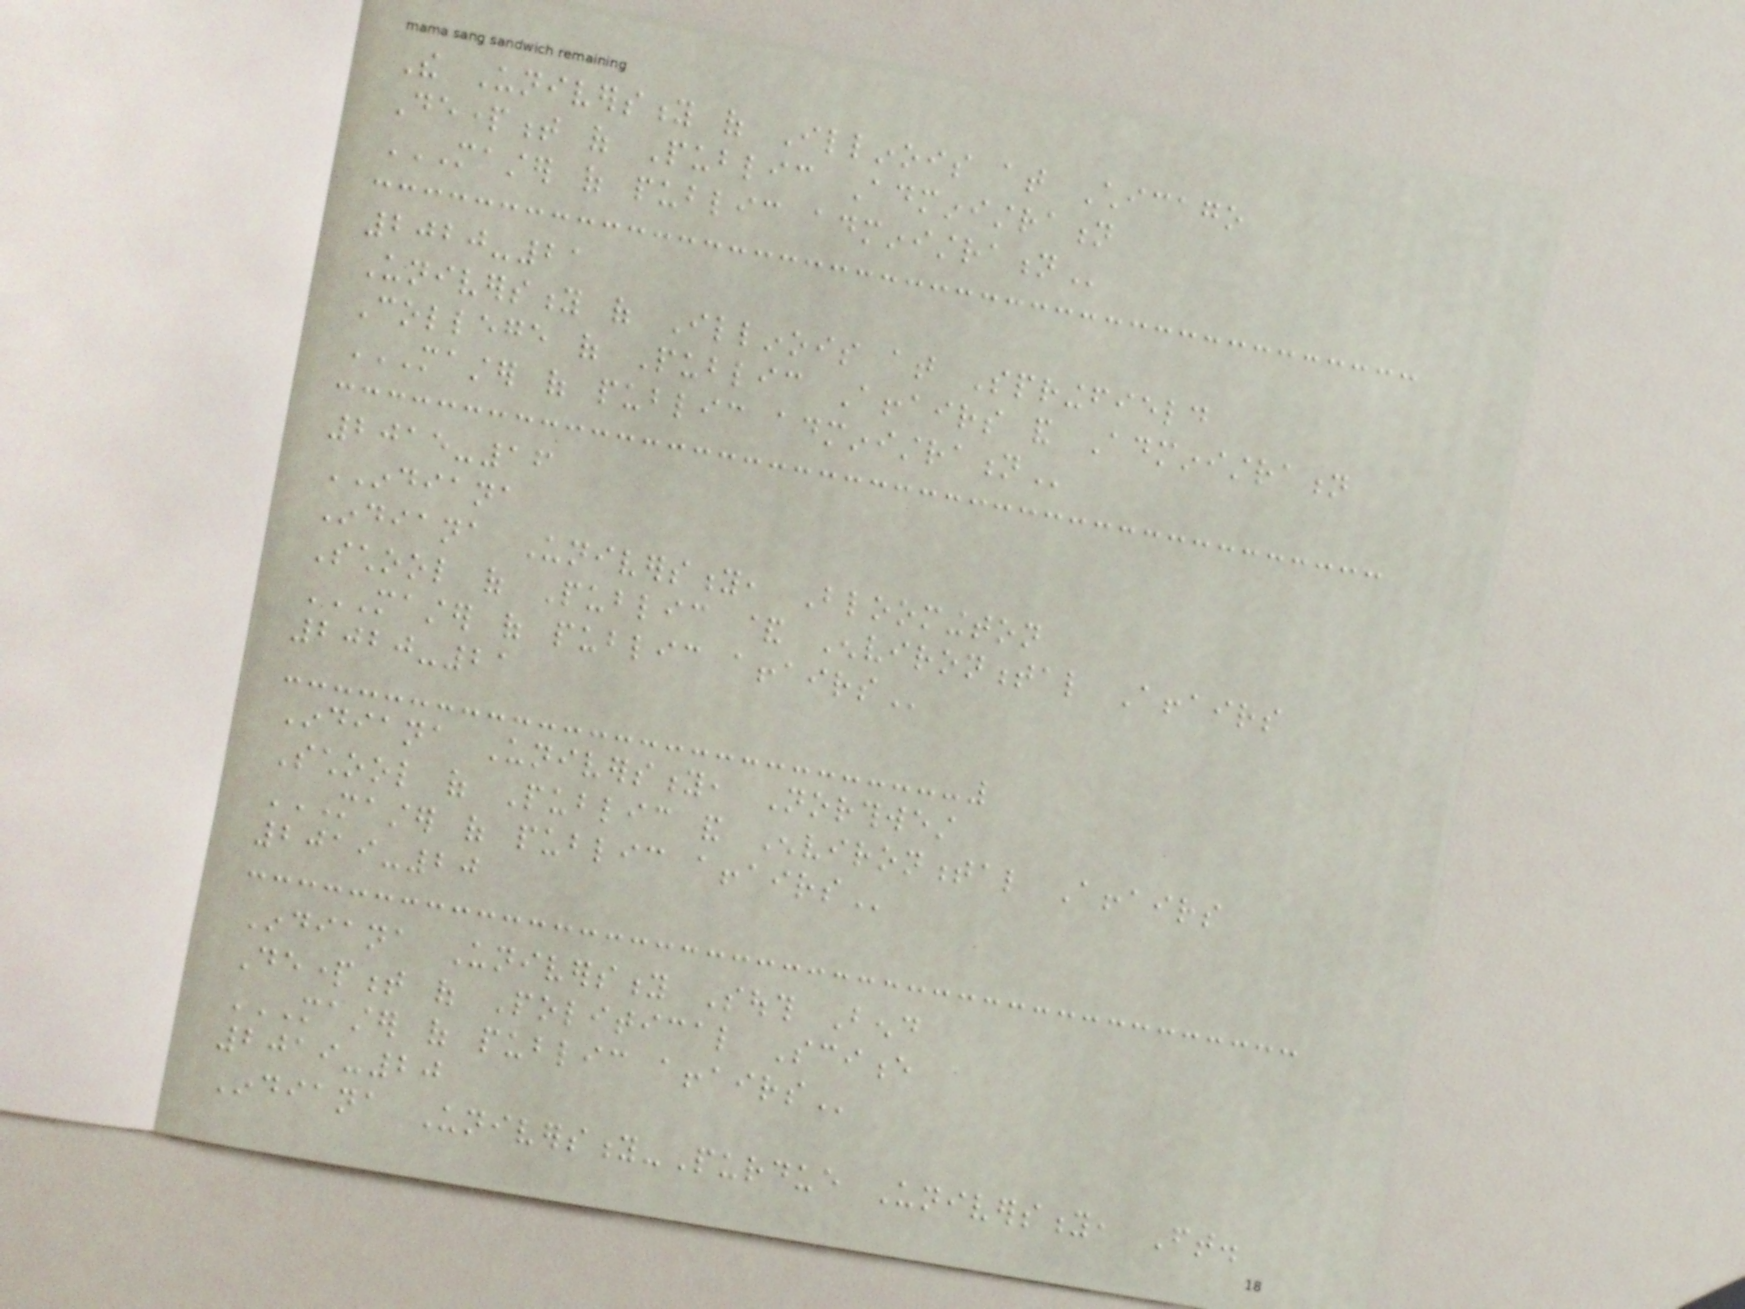The University of Illinois at Chicago
Department of Public Administration
MASTER OF PUBLIC ADMINISTRATION
2020-21
University of Illinois at Springfield
College of Public Affairs and Administration
MASTER OF PUBLIC ADMINISTRATION
2015-16
INDIANA
Indiana University, Bloomington
School of Public & Environmental Affairs
MASTER OF PUBLIC AFFAIRS
2020-21
Indiana University, Northwest
School of Public and Environmental Affairs
MASTER OF PUBLIC AFFAIRS
2019-20
Indiana University South Bend
Department of Political Science
MASTER OF PUBLIC AFFAIRS
2019-20
Indiana University-Purdue University, Ft.
